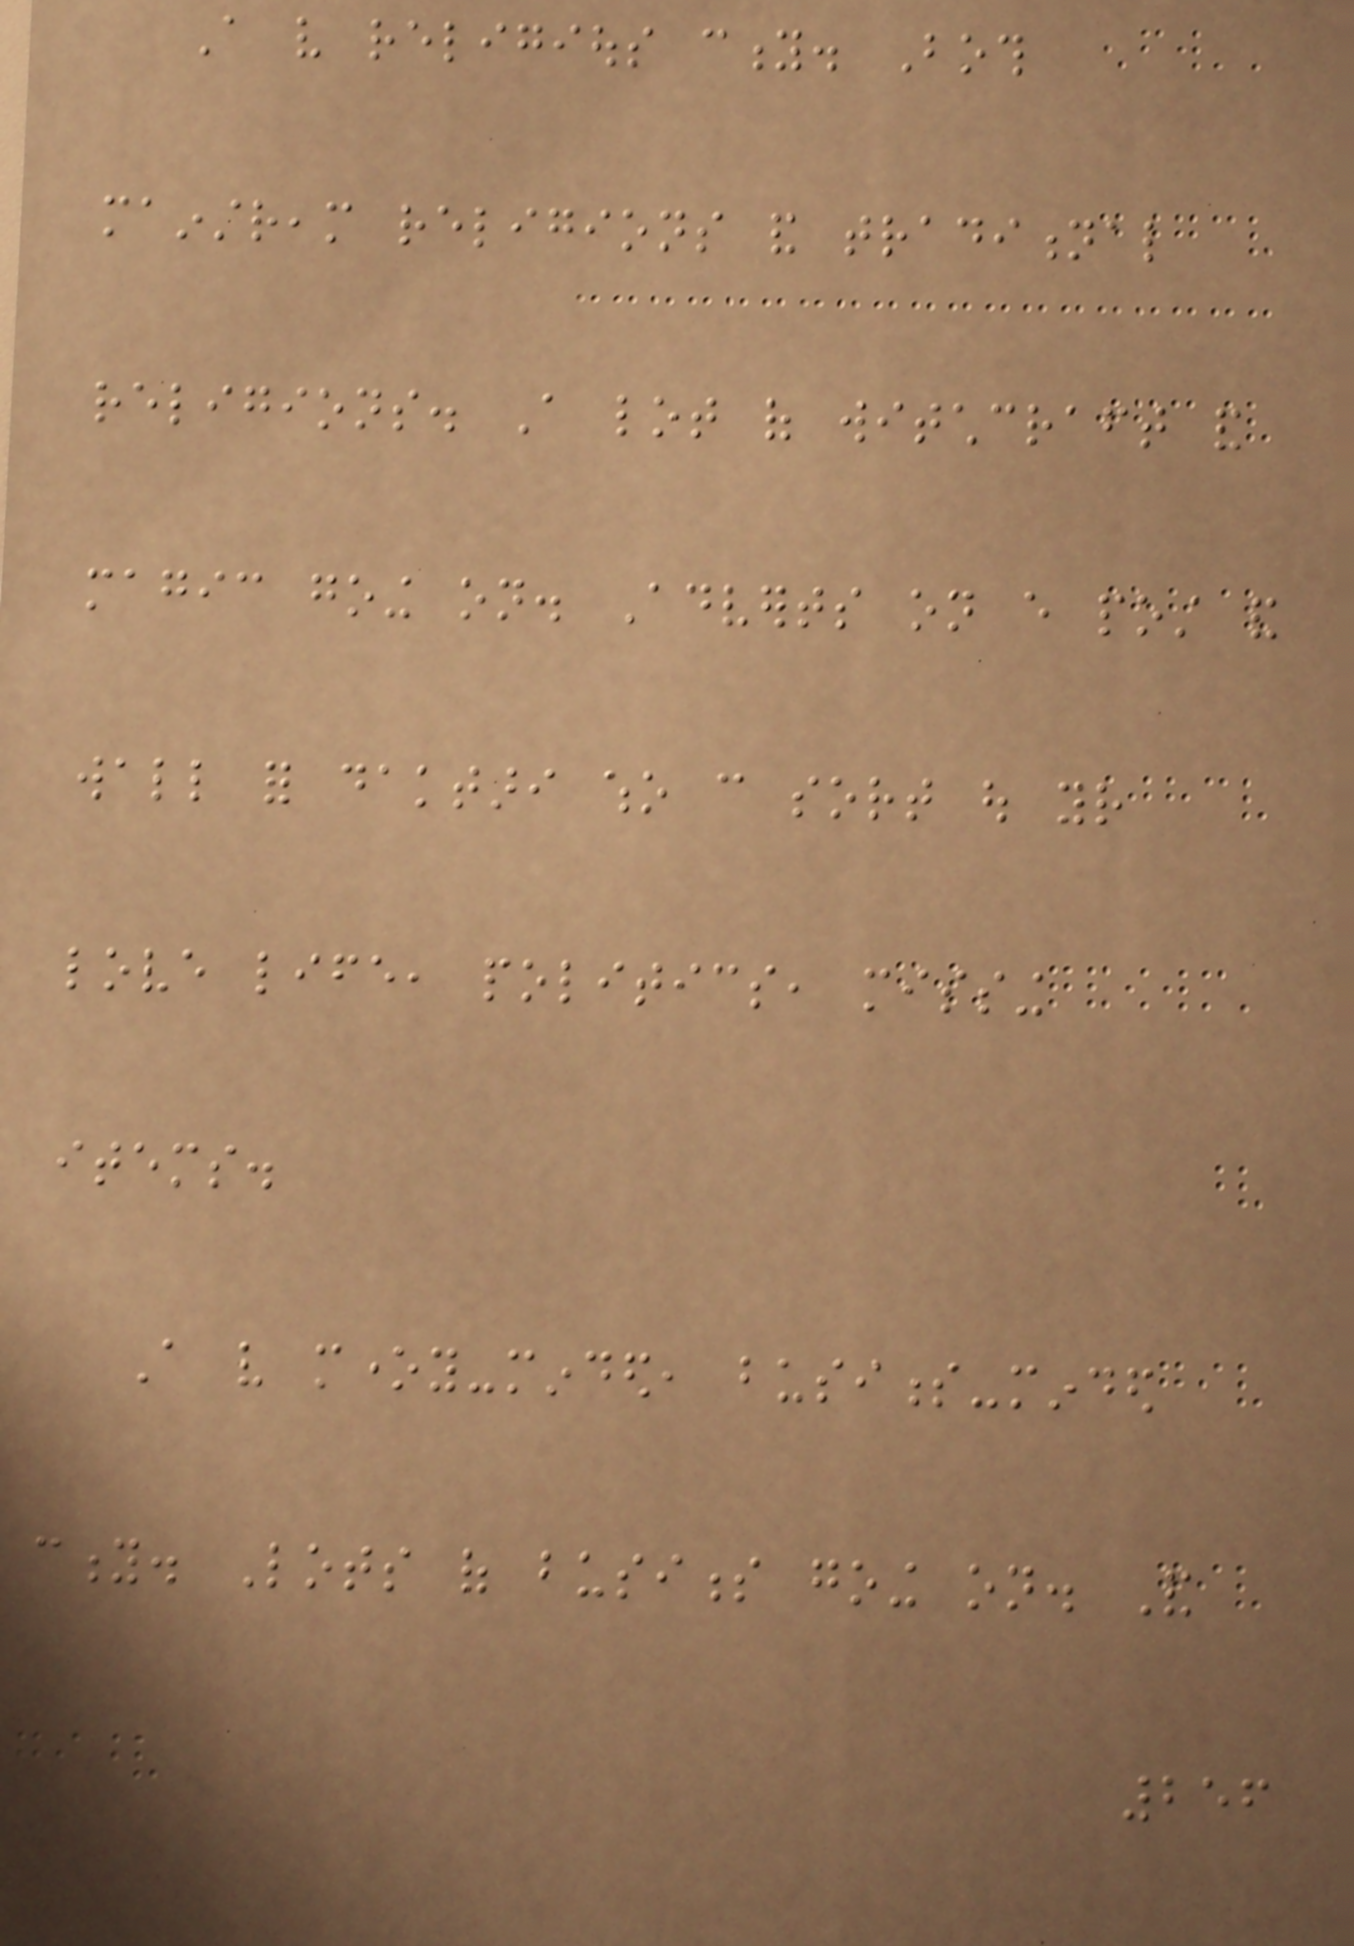A very religious city. Both
mainstream religions and traditional
religions. A lot of witchcraft and
magic going on. Adverts on every post and
wall for daktari who can sort out your
love life, politics, missing
items.
A very money-minded, business-minded
city. Lots of business going on. And
256
